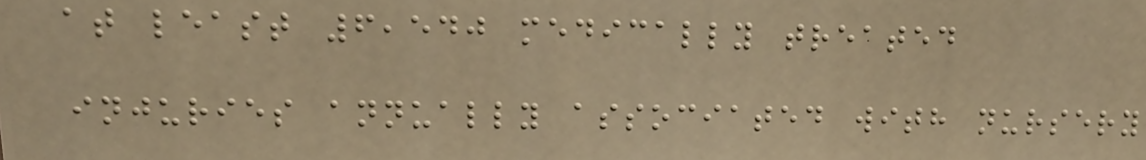at least 6,540 medically treated
injuries annually associated with nursery
